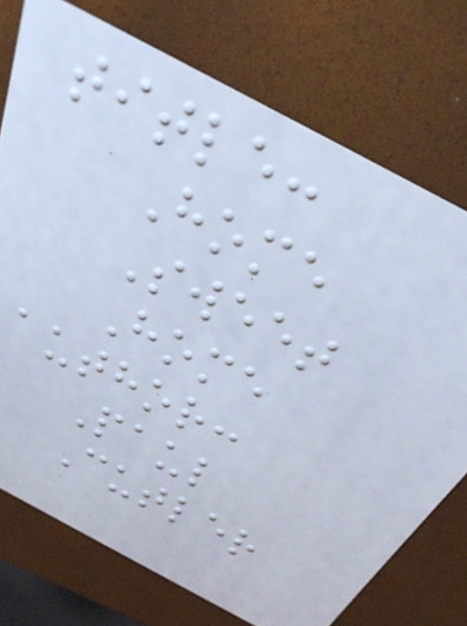title:
Home
Sweet
Home
author:
Paul
Cutler
